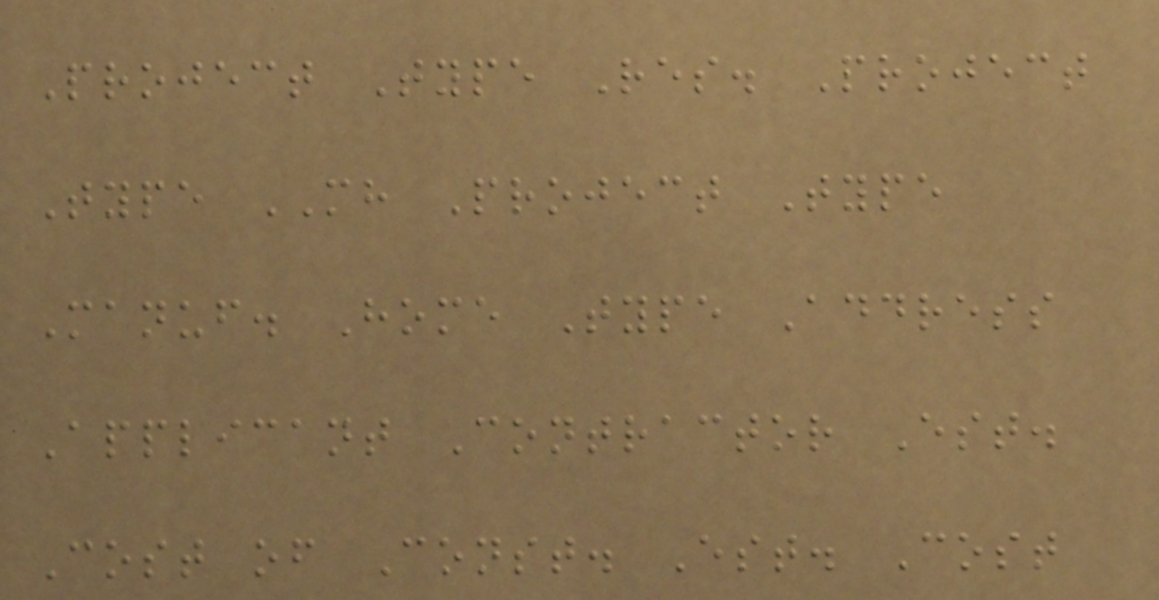Project Type Res. Project
Type MH Project Type
Manuf. Home Type Address
Applicant Contractor Est.
Cost of Const. Est. Cost
